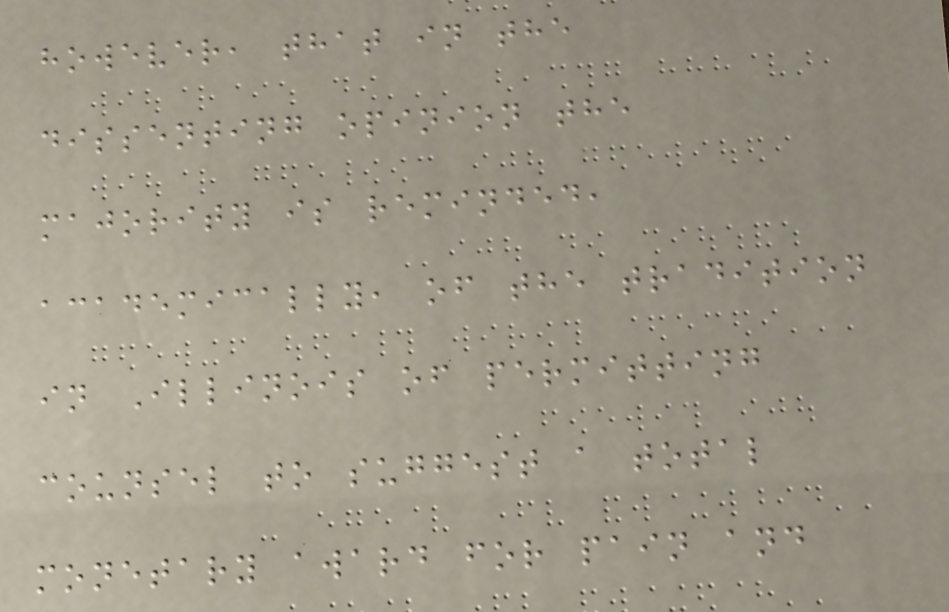however, that in the
dissenting opinion the
majority is reminded,
academically, of the tradition
in Illinois of permitting
counsel to suggest a total
monetary award for pain and
